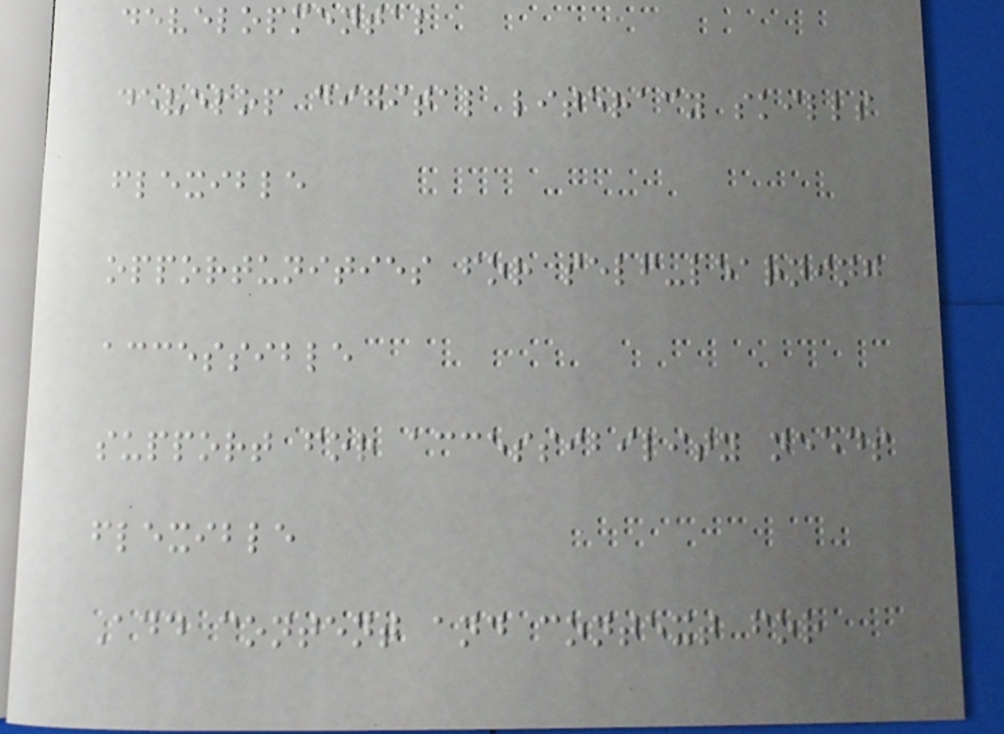developmental
develop digital literacy skills
flexible
opportunities for self-learning
accessible
support for accessibility needs
flexible
Add content and context for
